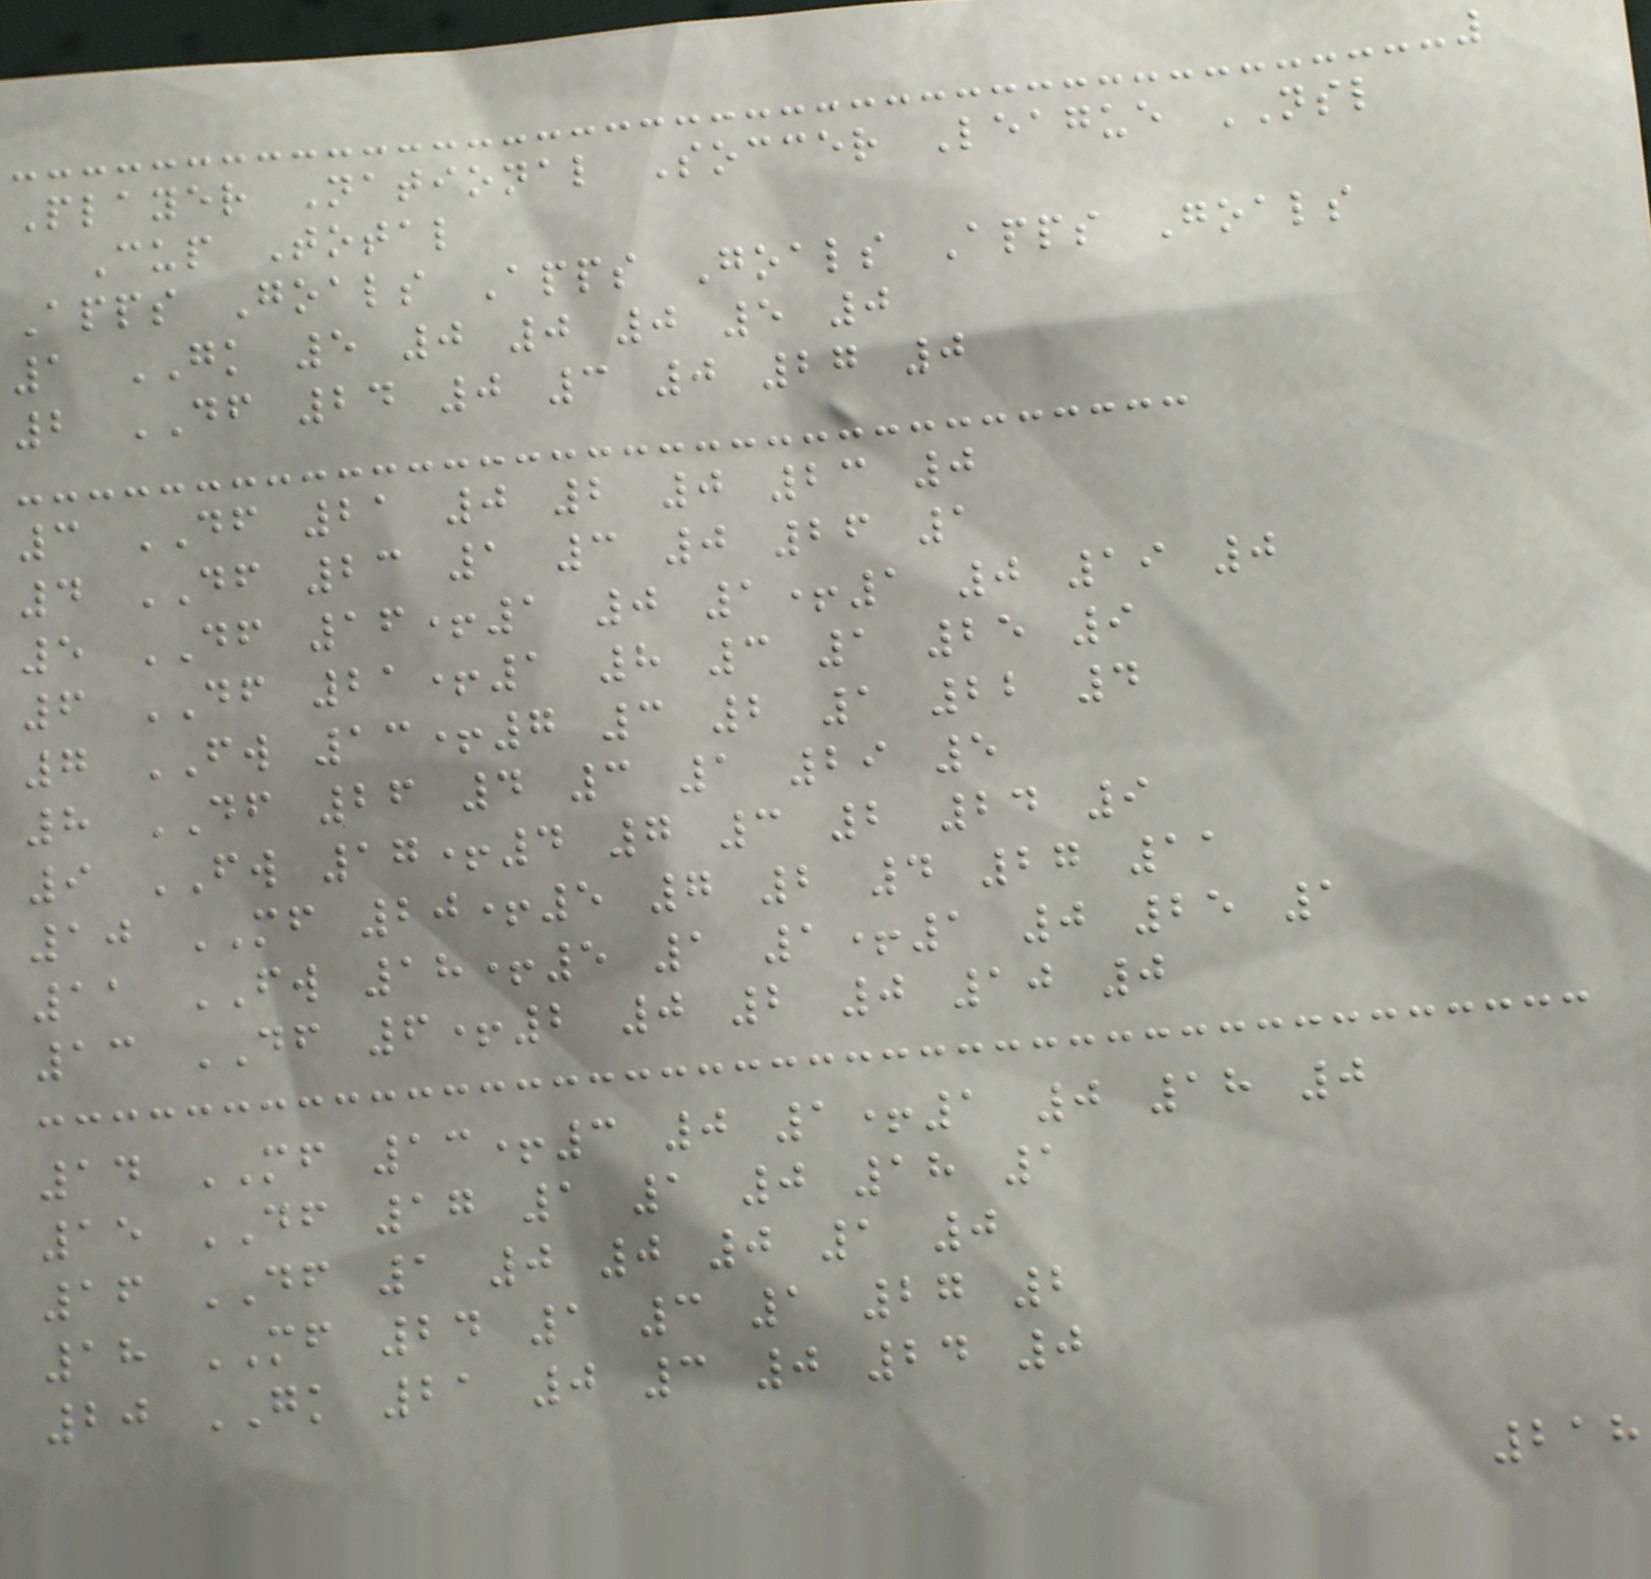Player National Soccer League NSL
Cup Total
Apps Goals Apps Goals Apps Goals
1 GK 5 0 0 0 5 0
2 DF 24 0 3 0 27 0
3 DF 21 0 2 0 23 0
4 DF 23 1 3 0 26 1
5 DF 16+1 0 1+1 0 19 0
6 DF 21+1 8 3 1 25 9
7 FW 13+7 3 2 1 22 4
8 DF 26 4 3 1 29 5
9 FW 17+4 7 3 2 24 9
10 MF 20+5 7 2 4 27 11
11 FW 18+5 1 1+1 0 25 1
13 DF 6+2 0 2 0 10 0
14 MF 13+3 0 1+1 0 18 0
15 DF 17 1 1 0 18 1
16 DF 1 0 0 0 1 0
18 MF 24 1 3 1 27 2
20 GK 21 0 3 0 24 0
218
